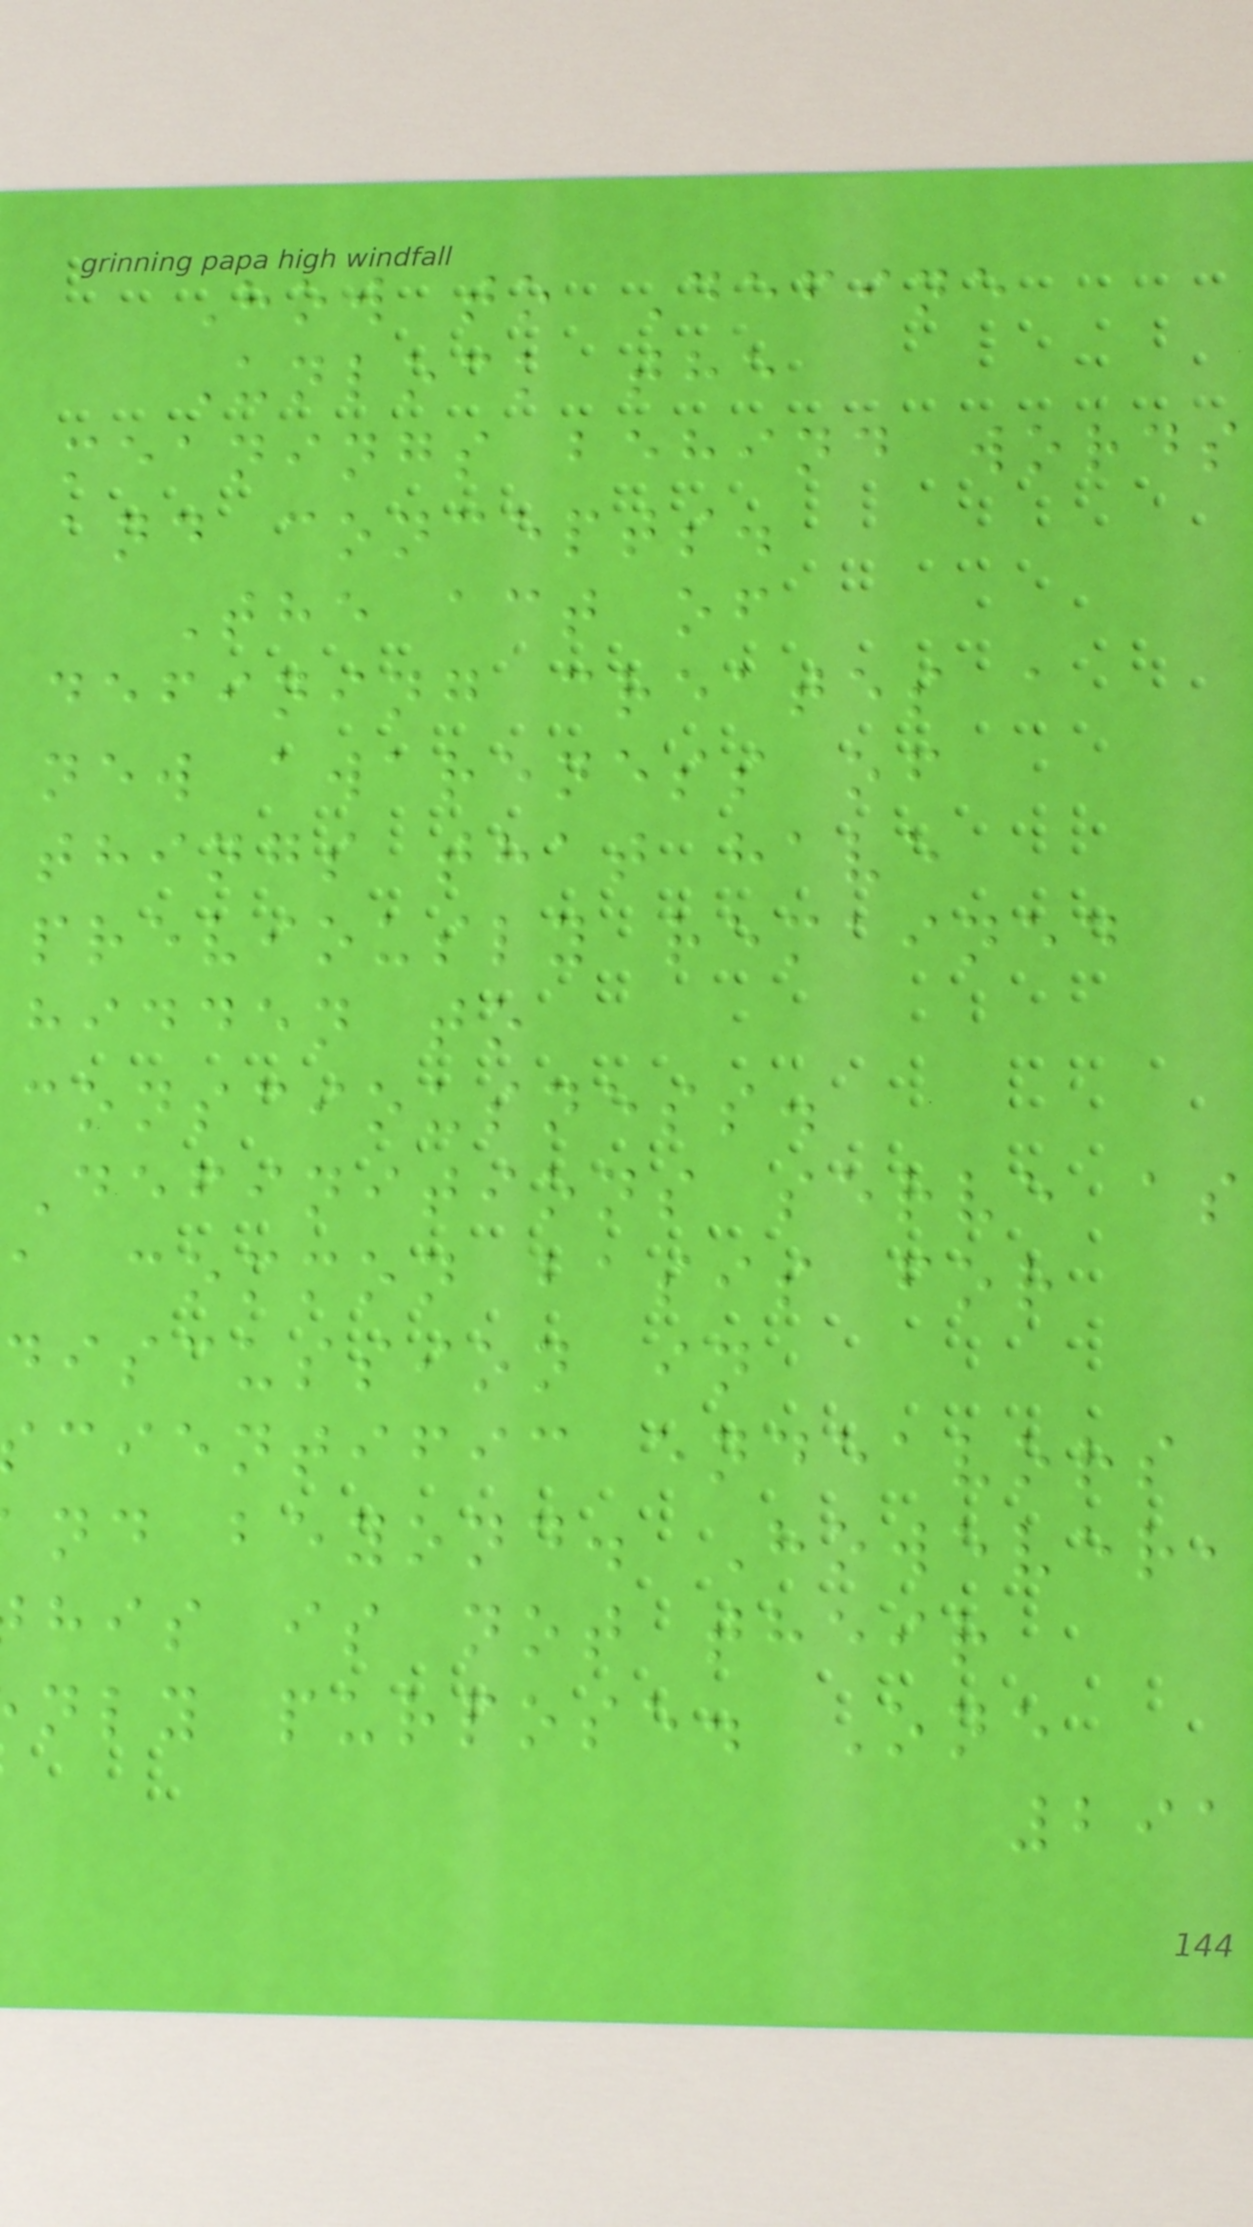How to Define
Unlock the
meanings behind words
and concepts.
The act of
defining creates a
new awareness of
things that have
previously remained
hidden to
consciousness.
Definitions serve as
a common basis for
discussion in
cientific endeavors
nd beyond. However,
his is not their
nly purpose. One
291
